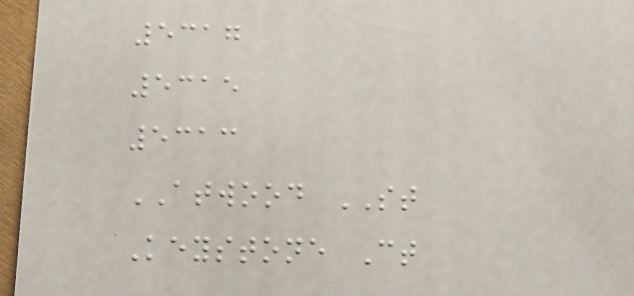5317
5315
5313
ATWOOD ST
Keystone Ct
